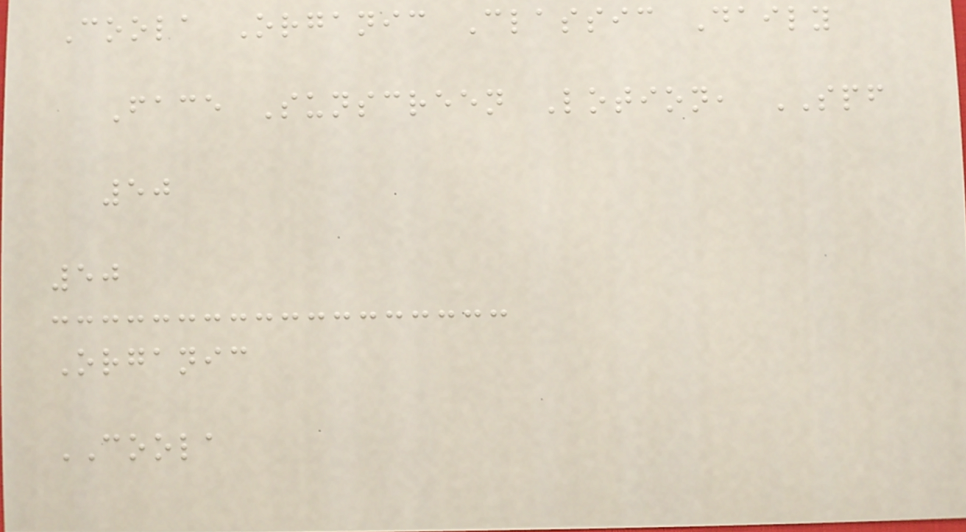Coola Organic Classic Daily
Face Sunscreen Lotion, SPF
50
50
Organic
COOLA
